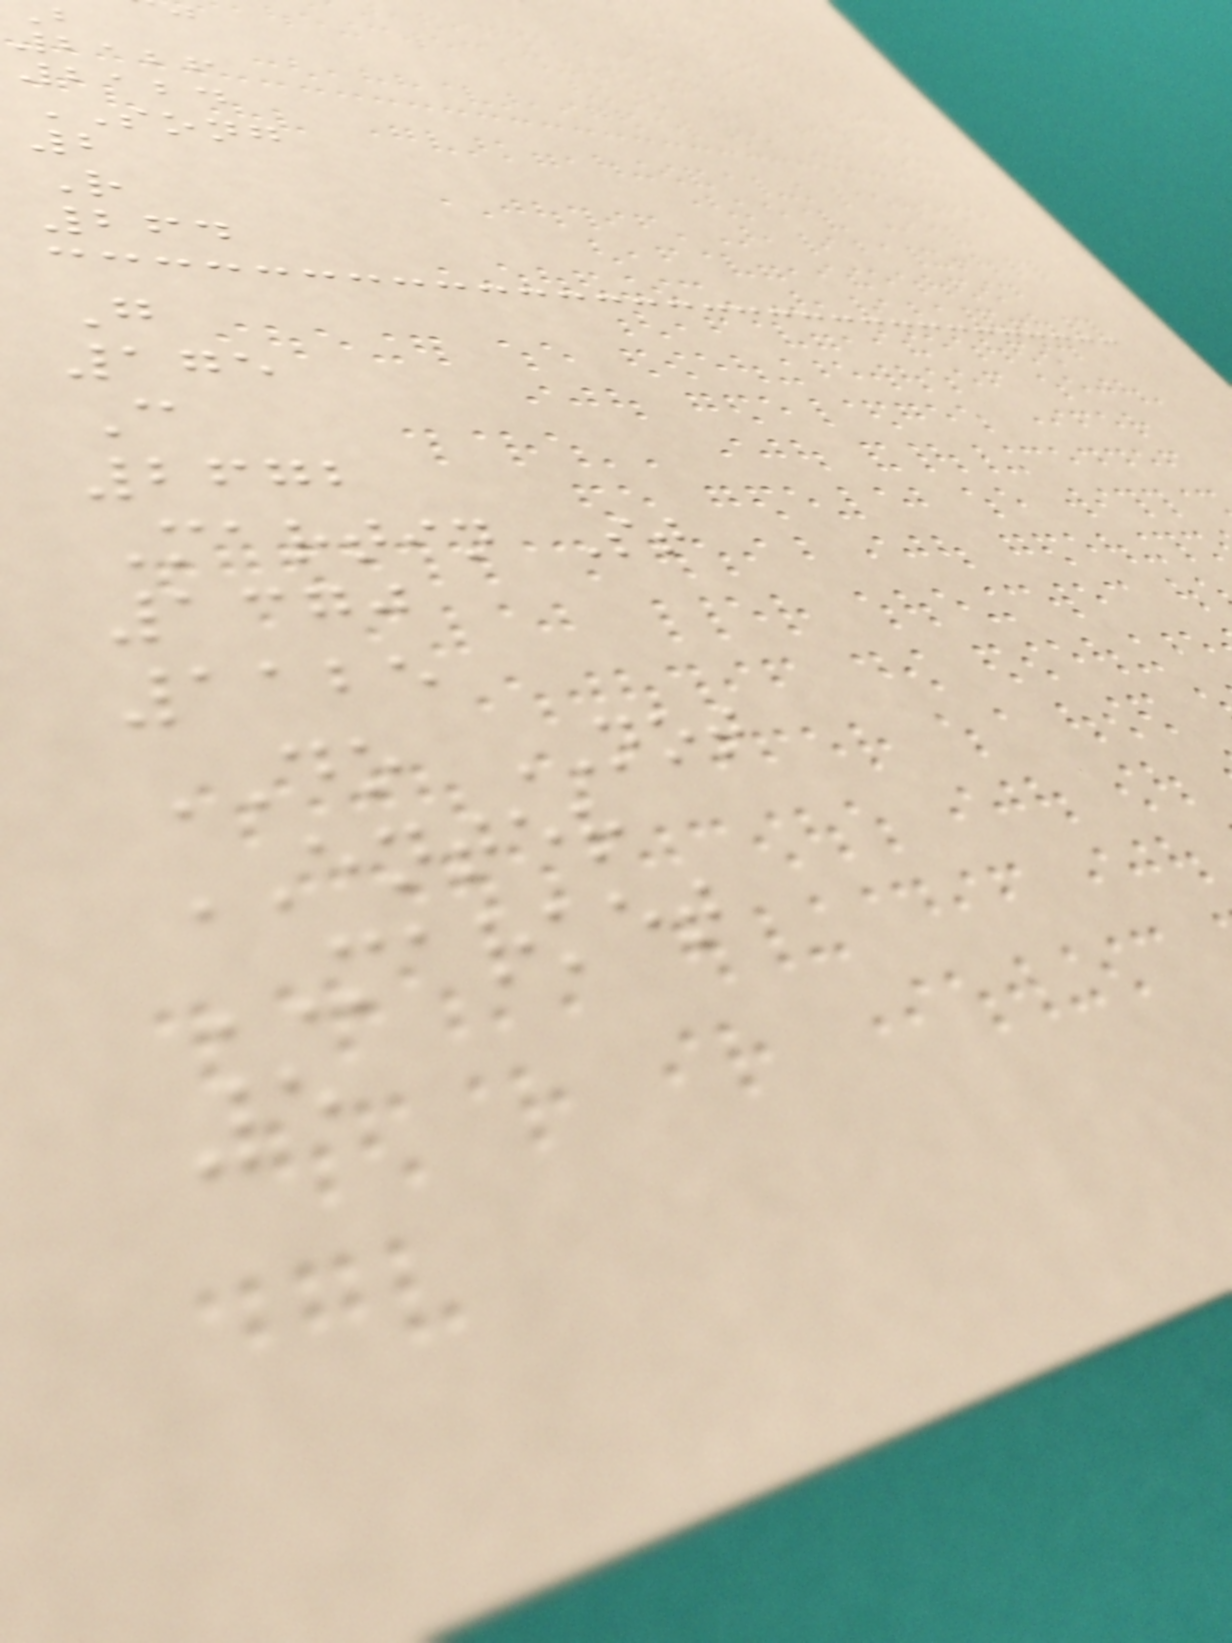2126
2124
SONG
2
R
264
G
175
C
2672
Martin St
1370
1125
DO NOT
ENTER
MARKET
5
